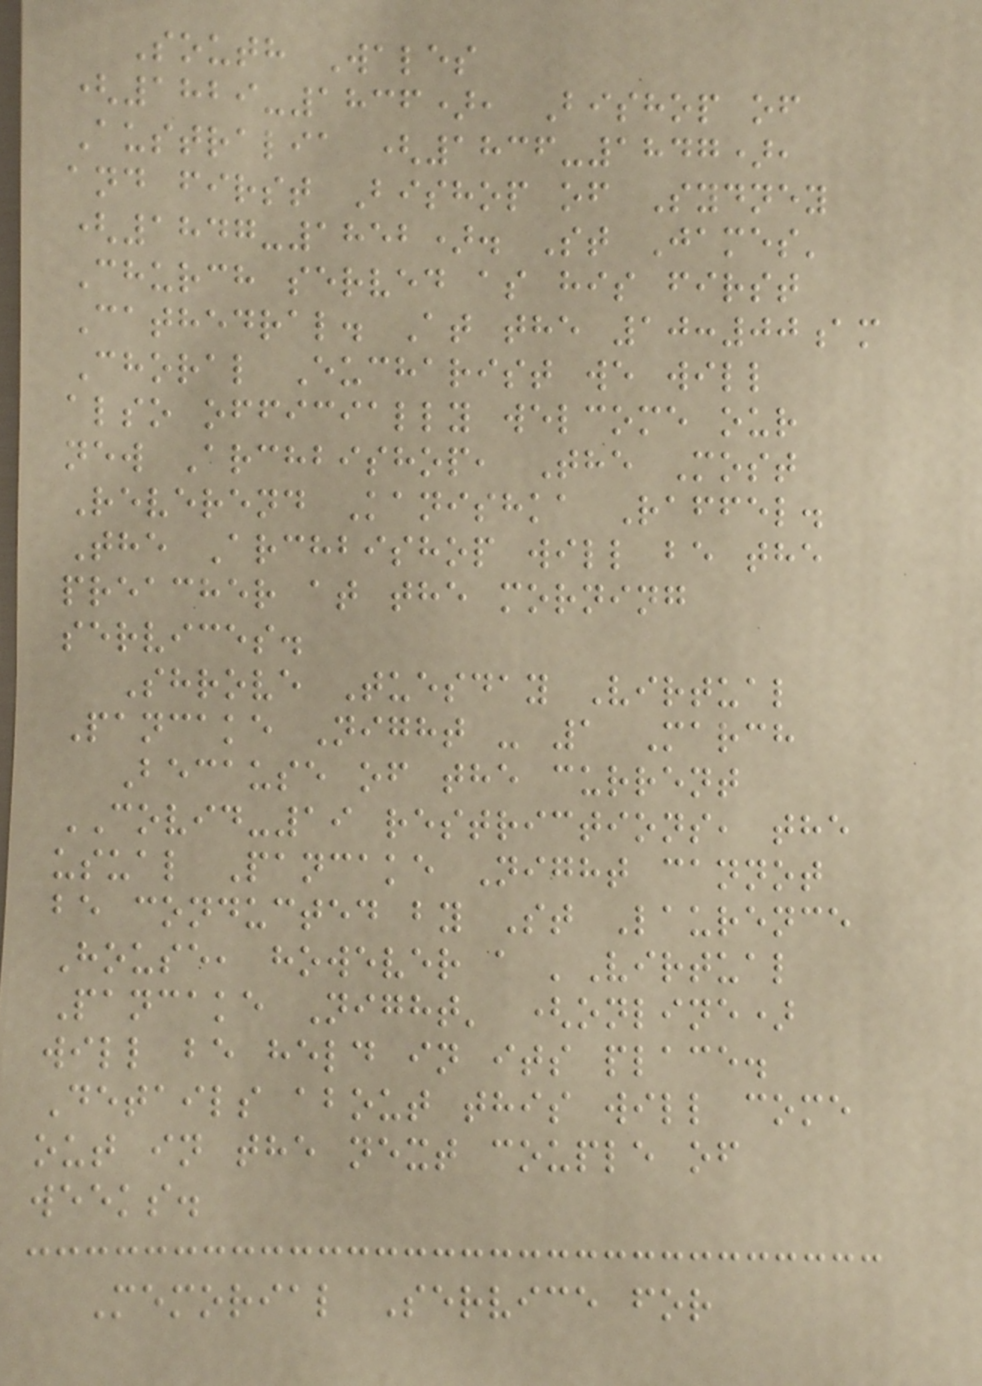South Wales
(1829-1836), Bishop of
Australia (1836-1847),
and first Bishop of Sydney
(1847-1852). St James'
Church served as his first
Cathedral. At the 10:00am
Choral Eucharist we will
also officially welcome our
new Archbishop, The Most
Reverend Kanishka Raffel.
The Archbishop will be the
preacher at the morning
services.
Shrove Tuesday Virtual
Pancake Night - 1 March
Because of the current
COVID-19 restrictions, the
usual Pancake Night cannot
be conducted by St Laurence
House, however a 'Virtual
Pancake Night' (online)
will be held in its place.
Details about this will come
out in the next couple of
weeks.
Memorial Service for
